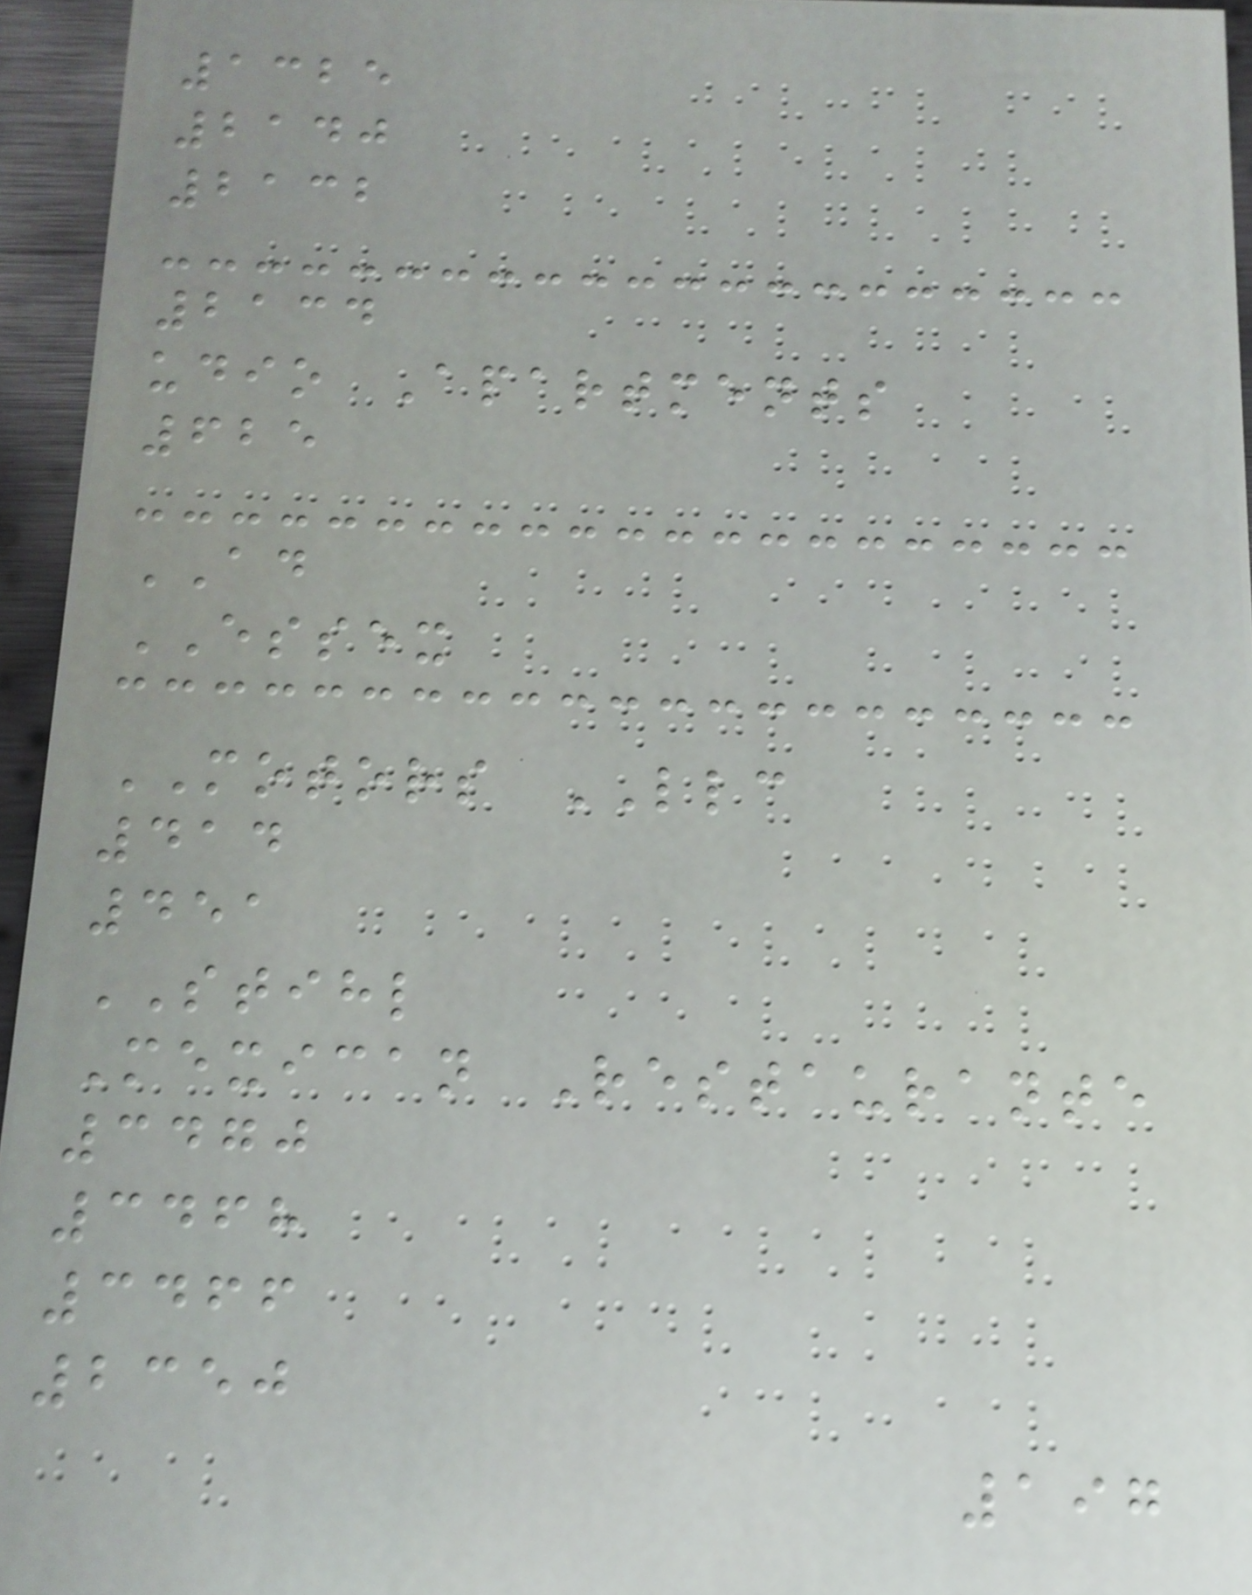1325
2140
2132
2134
udio Apartments
625
AD
ESSEX
MOTORS LLC
414
451
STIHL
Mexican Restaurante
3470
3468
3466
2350
197
